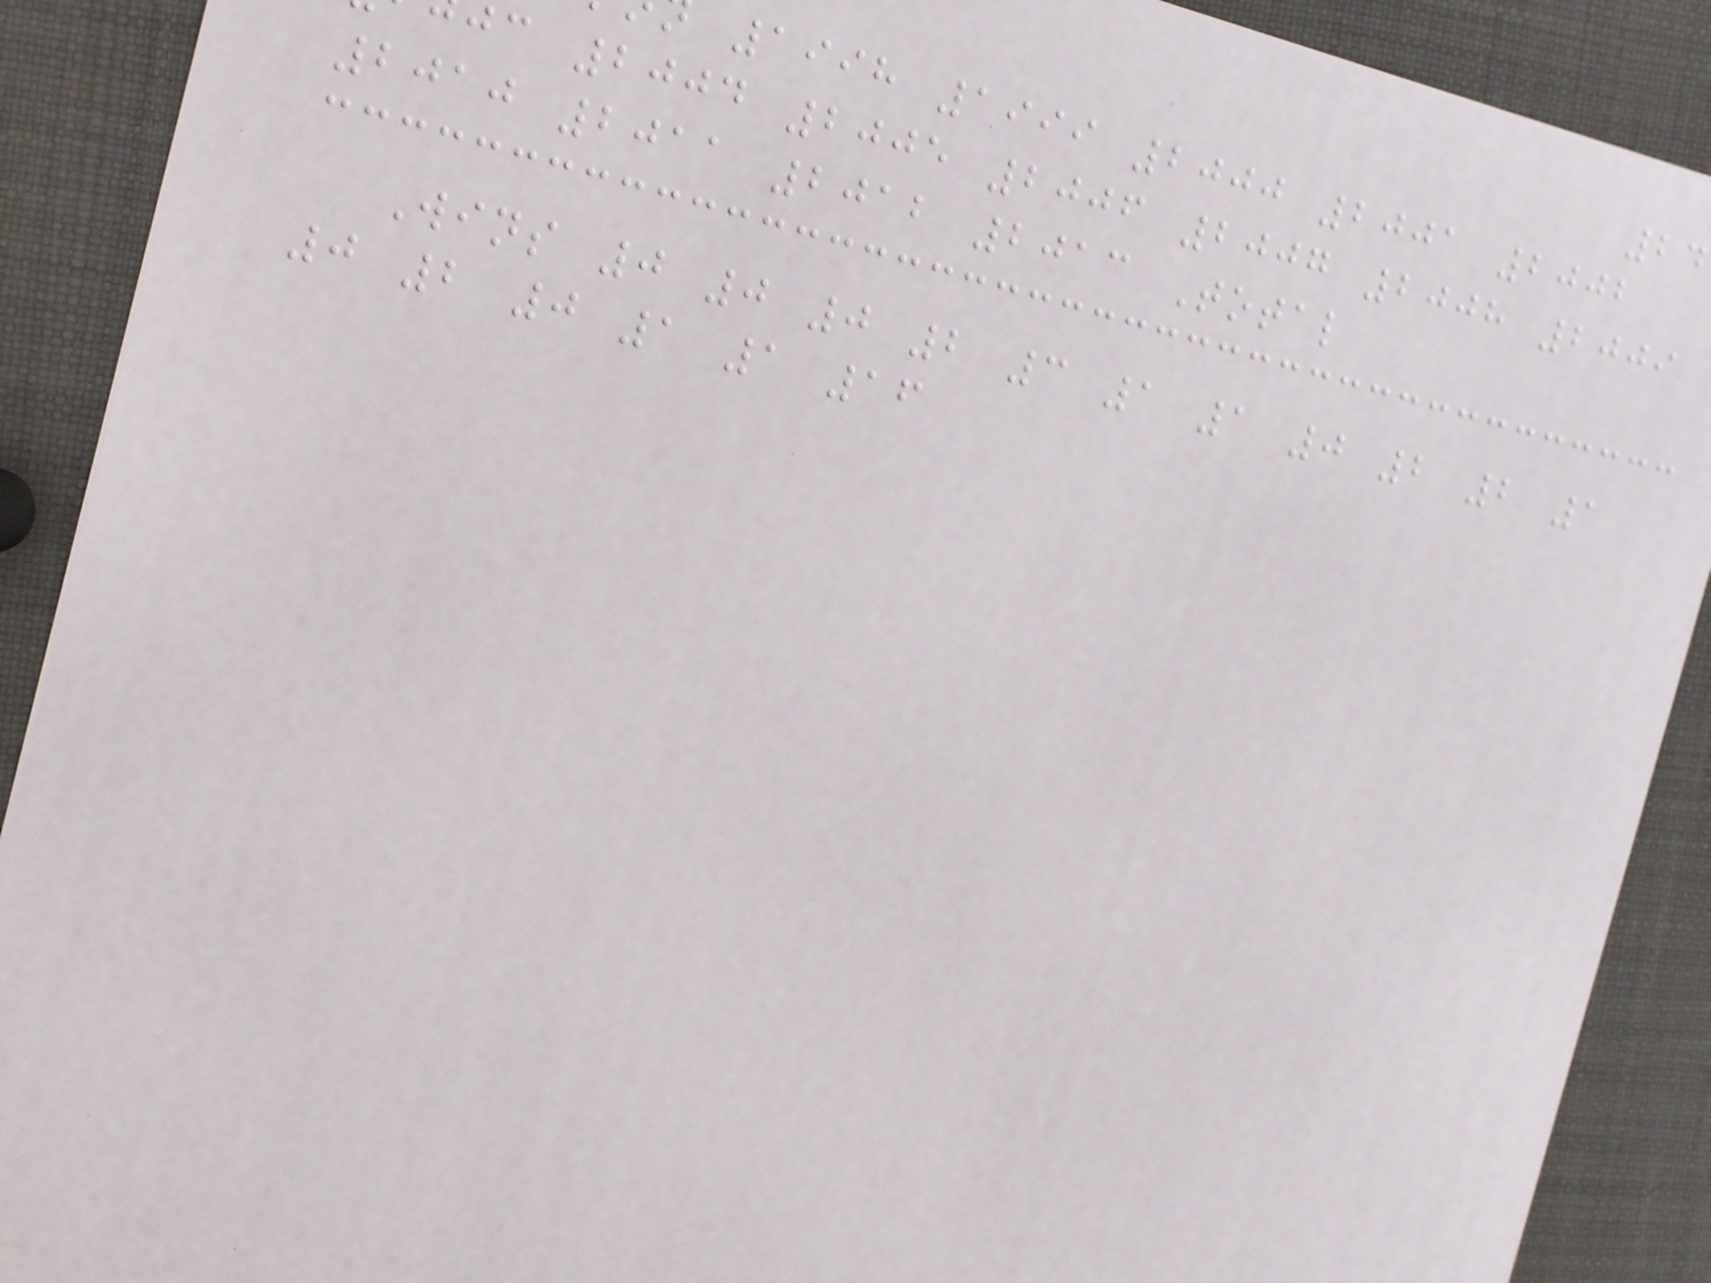1998 1999 2000 2001 2002
c 2004 2005 2006 2007 2008 2009
2010 2011 2012 2013 Total
Wins 0 0 0 2 3 1 1 0 2 2 1
0 2 0 1 1 16
